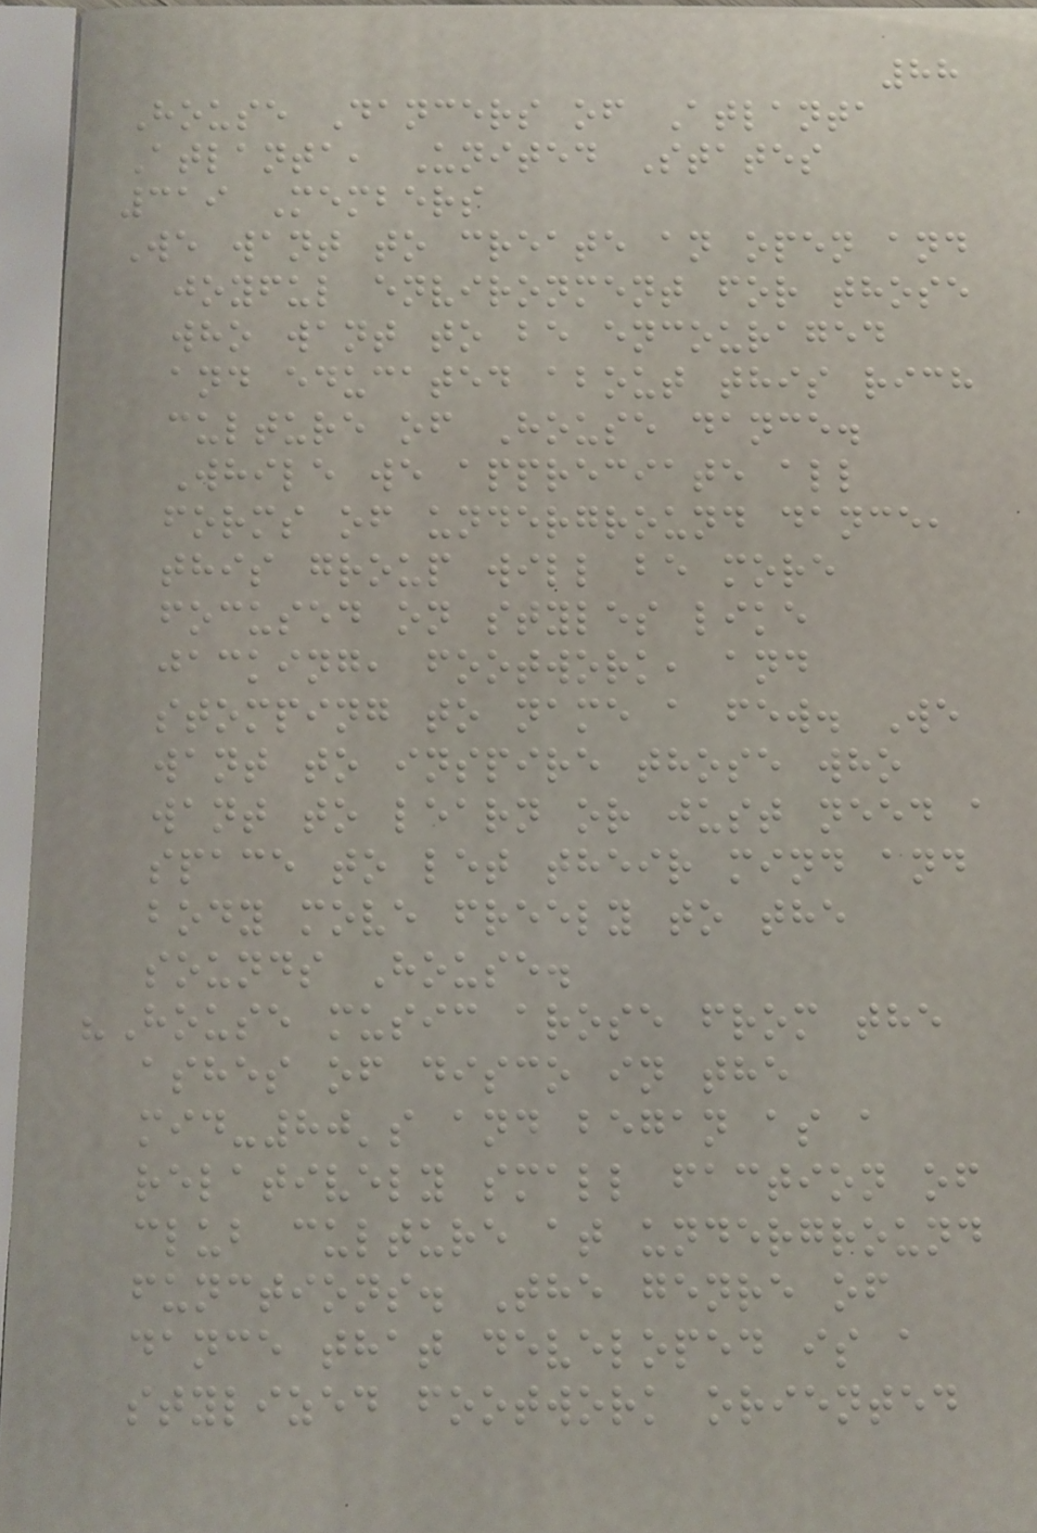88
House Dancers of Atlanta
Atlanta, United States
319 Members
We want to create an open and
joyful environment for those
who want to be encouraged
and educated about this rich
culture of House dance.
While we appreciate all
forms of underground dance,
this group will be more
focused on styles like
jacking, footwork, and
stomping to name a few. We
want to inspire those who
want to learn or just need a
space to let their mind and
body move freely to the
sounds House.
"House music arose from the
ashes of disco in the
mid-80's and began as a
relatively small faction of
club culture at underground
functions. The genre of
dance that developed is a
stylized footwork oriented
